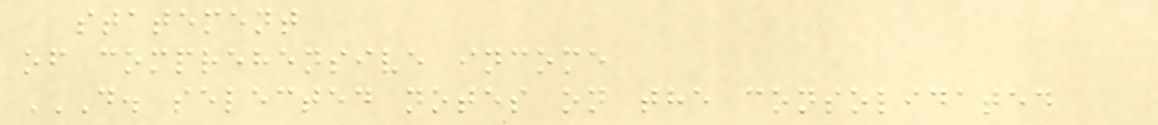statement
of comprehensive income
D. SELECTED NOTES ON THE CONSOLIDATED
